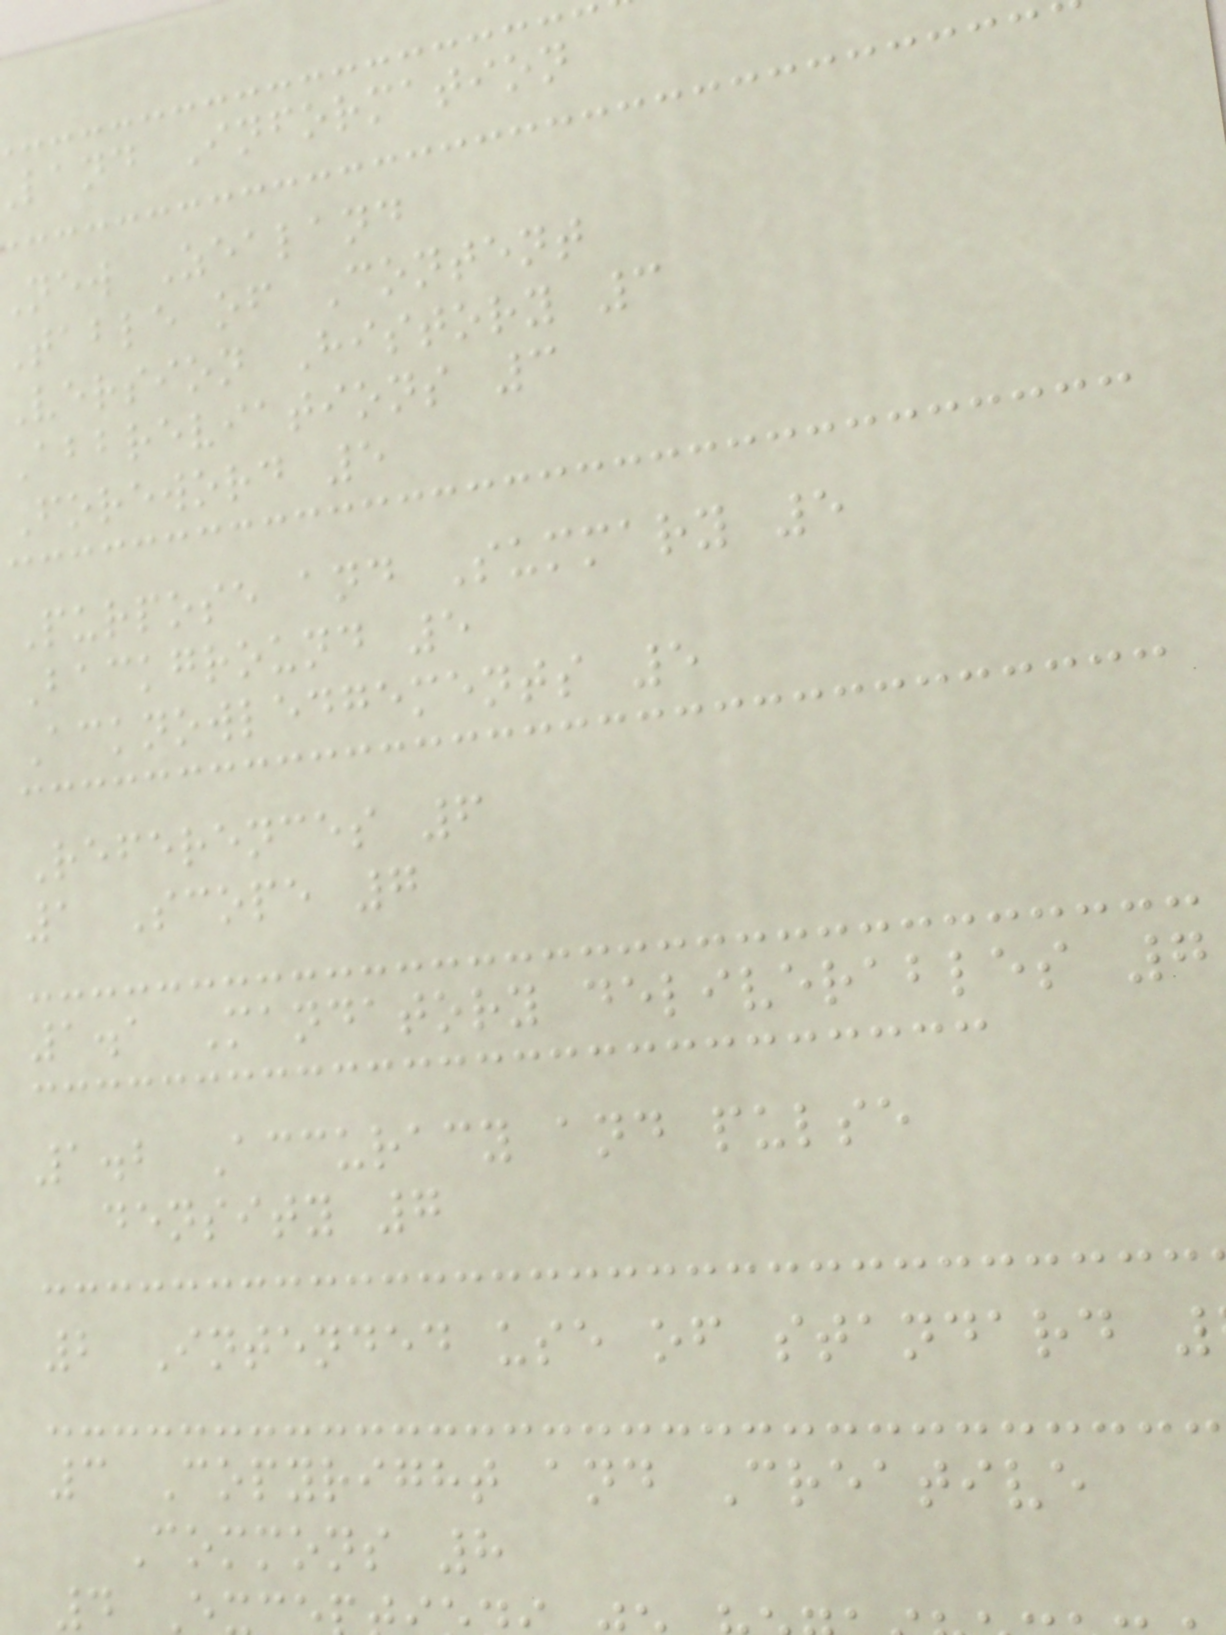land Information
new Zealand
table of Content
Version History 3
Abbreviations 3
Foreword 5
Purpose and Summary 5
Background 5
Acknowledgements 5
References 6
1 Scope 7
1.1 Mandatory deliverables 7
1.2 Accuracy and pulse
density 7
2 Intended use of standard
3 Copyright and Creative
Commons 8
